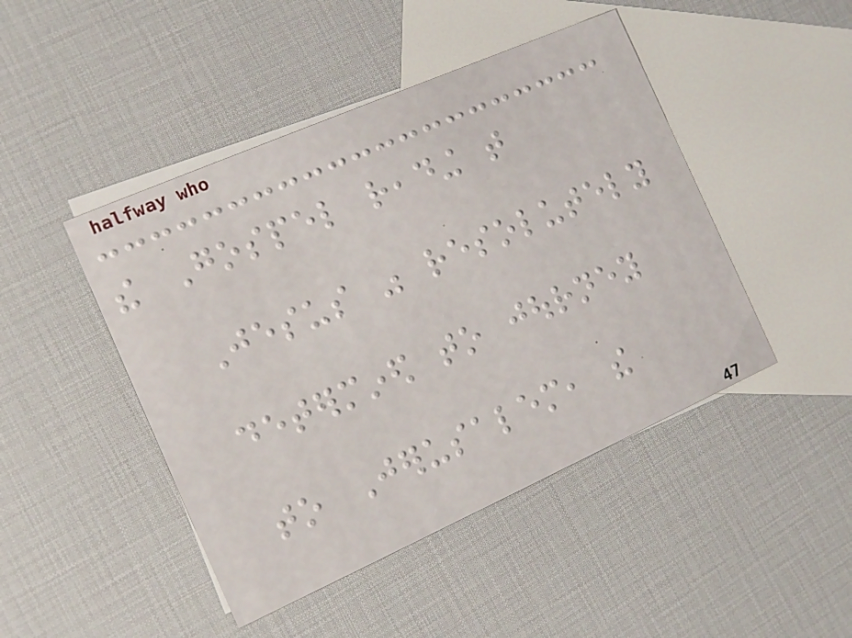the Gospel reading that
Jesus was resolutely
determined to journey
to Jerusalem, the
